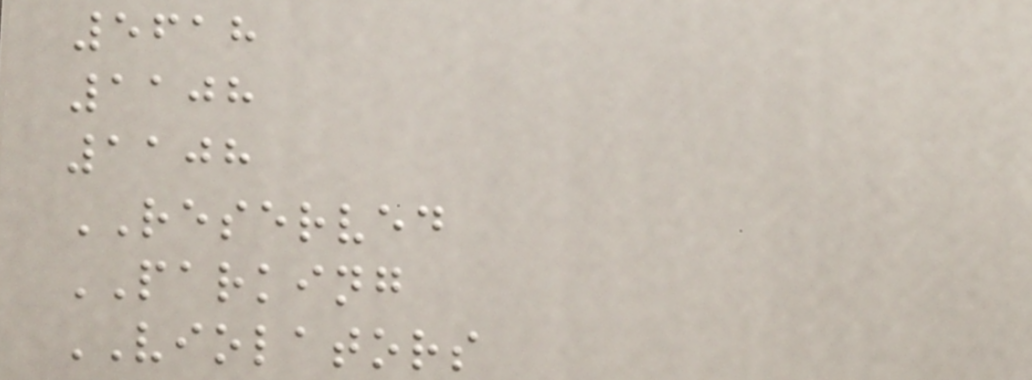5618
1108
1108
RESERVED
PARKING
VIOLATORS
